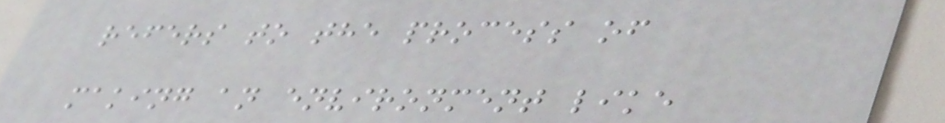refers to the process of
making an environment like
